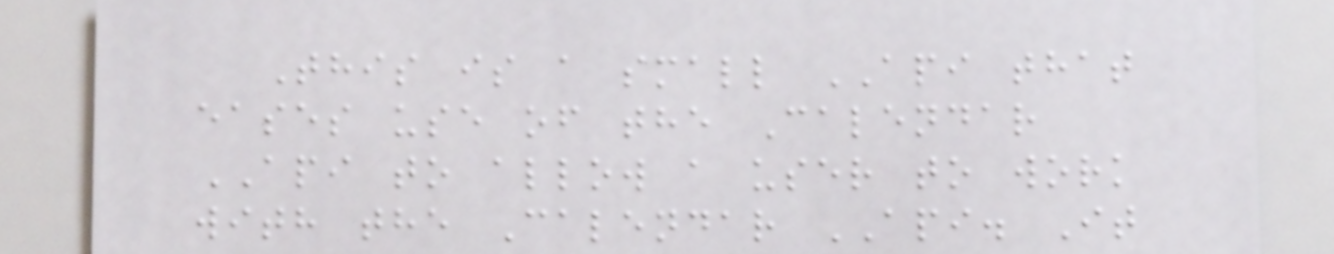This is a small API that
eases use of the Calendar
API to allow a user to work
with the Calendar API. It
